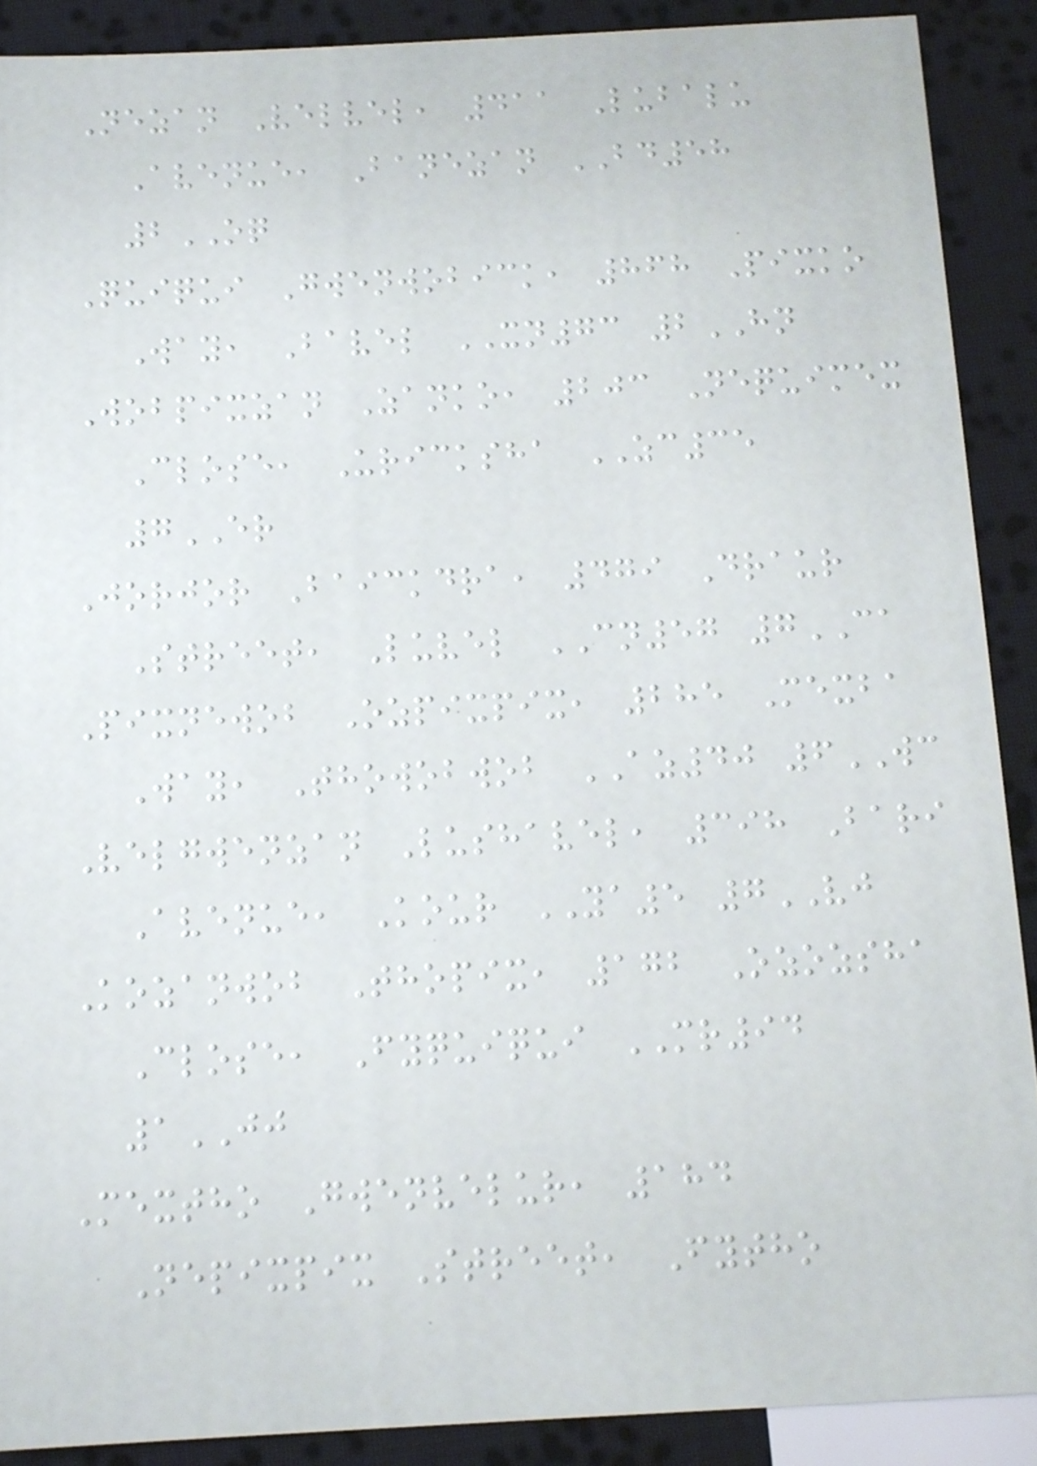Nezan Velvel, 411 Lubalu
Avenue, Banezan BD58
2OQ
Quiqui Gwenwobick, 868 Pixko
Way, Bavel XN73 2HN
Wobpixzan Zanko, 203 Nequimex
Close, Uricksha ZC35
7ER
Jorjor Baickdra, 479 Draur
Street, Luvel CN57 7CA
Pixnewob Ozpixpix, 285 Mexba
Way, Thowobwob AZ40 6WC
Velgwenzan Lushavel, 398 Bari
Avenue, Kour YA5 7VJ
Kozanwob Thopix, 172 Ozozsha
Close, Fyquiqui MR94
1JJ
Mextho Gwenvelur, 184
Nepixpix Street, Fytho
